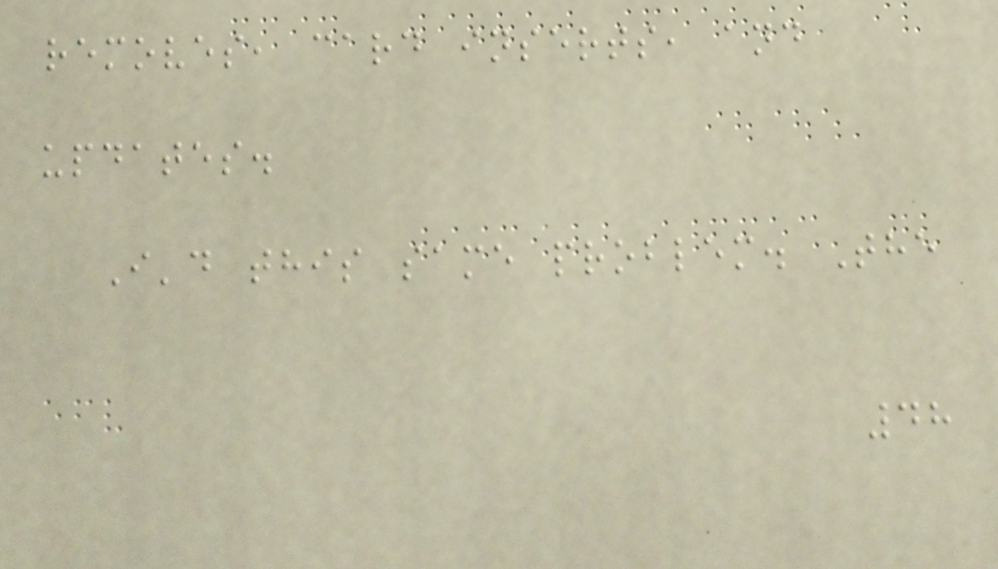removes, card inserts, and
updates.
I'd this same problem. The
48
